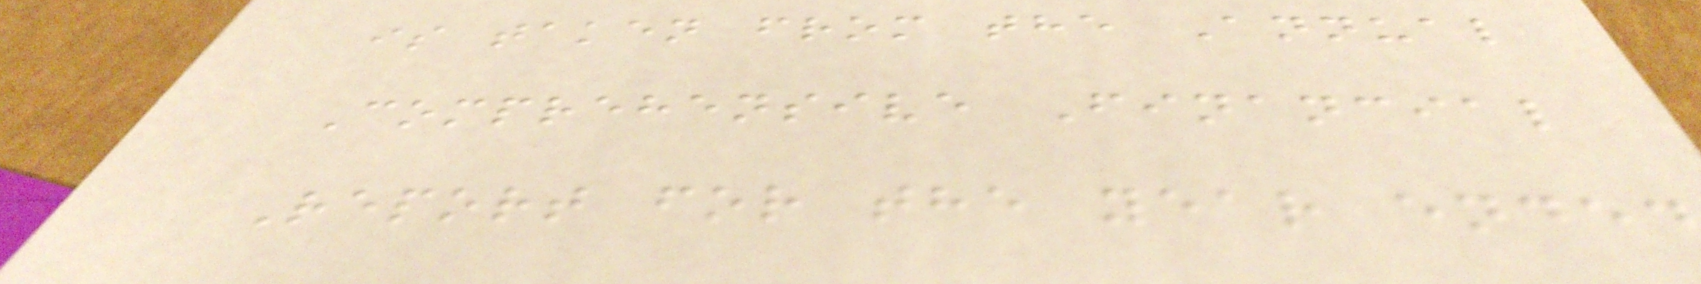is taken from the Annual
Comprehensive Financial
Report for the year ended
